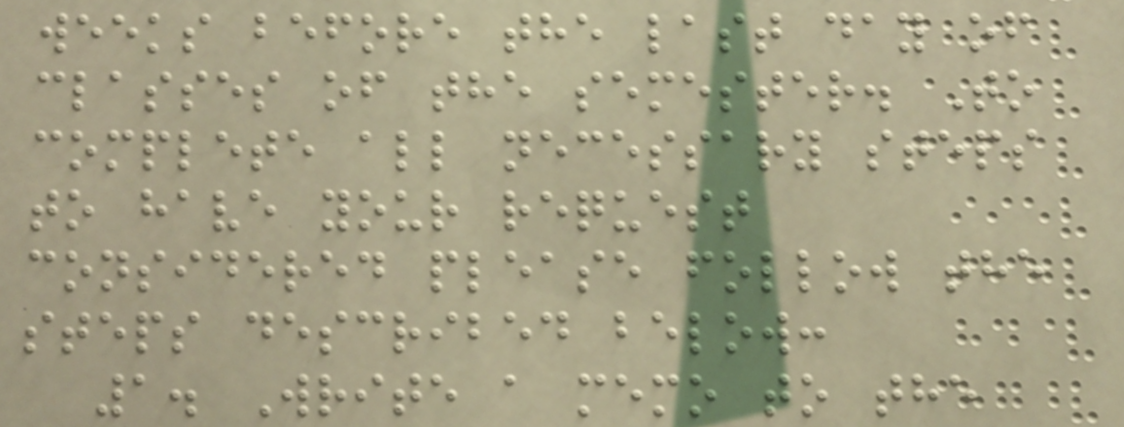weeks before the last day of
classes of the semester. To
complete all necessary steps
to have your request
considered please follow the
steps described below:
1. Write a memo to the
